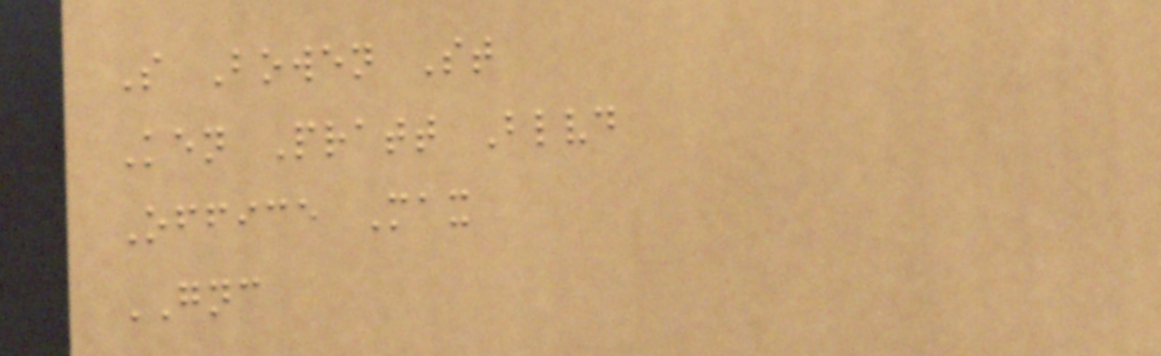S Bowen St
Ken Pratt Blvd
Office Max
GNC
